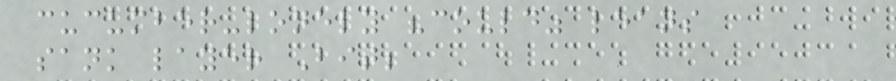cucumber-lonely "could" leans
sank layer Bit;
